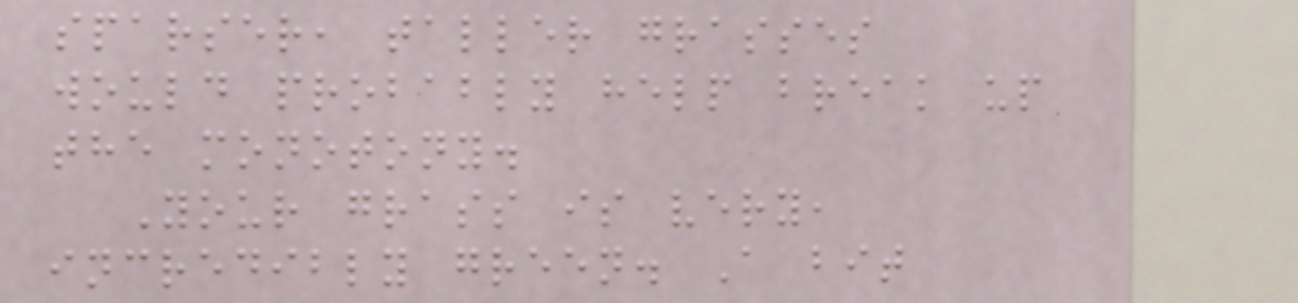sparser, taller grasses
would probably help break up
the monotony.
Your grass is very,
incredibly green. A bit
